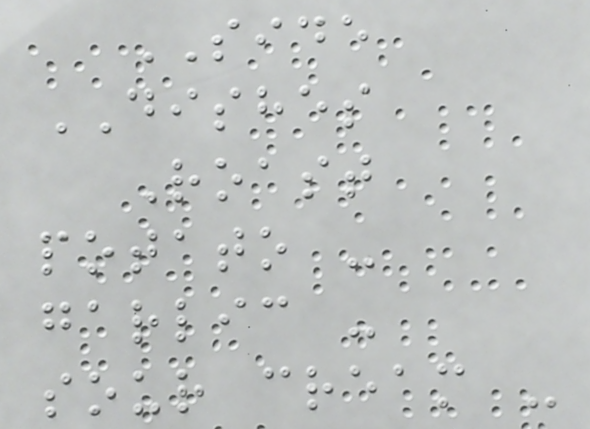SIDE
DISHES
Roast
potato -
garlic -
sour cream -
